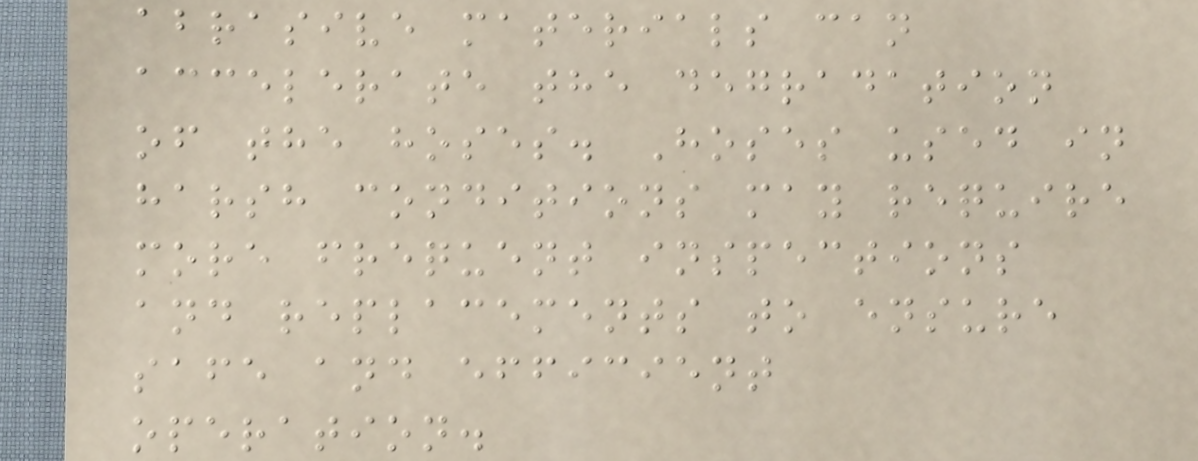abrasive materials can
accelerate the degradation
of the hoses. Hoses used in
harsh conditions may require
more frequent inspections
and replacements to ensure
safe and efficient
operation.
